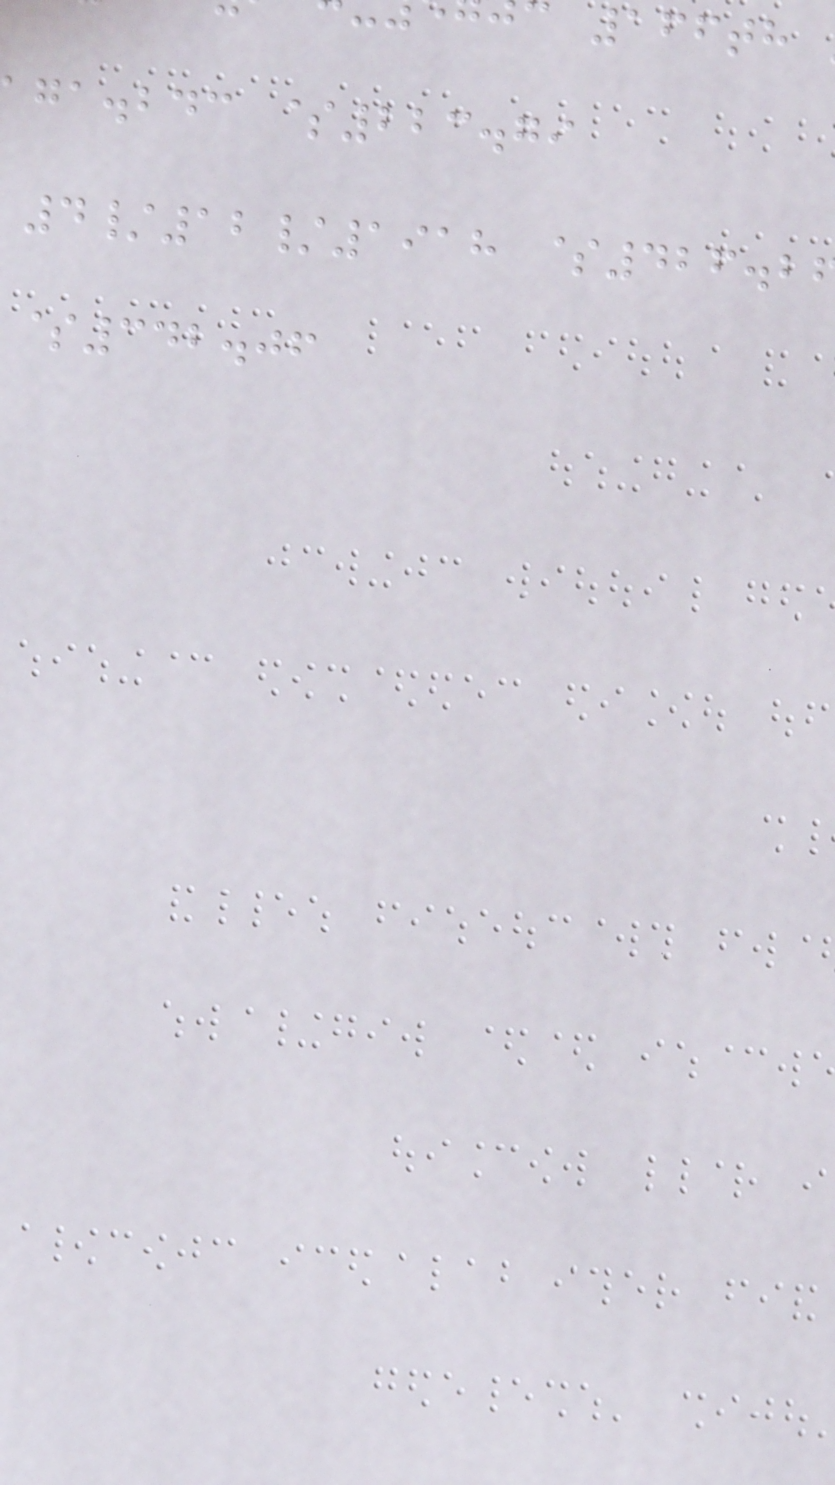ga.bdc $223.79
4/12/1918 $426.2
$342.06
